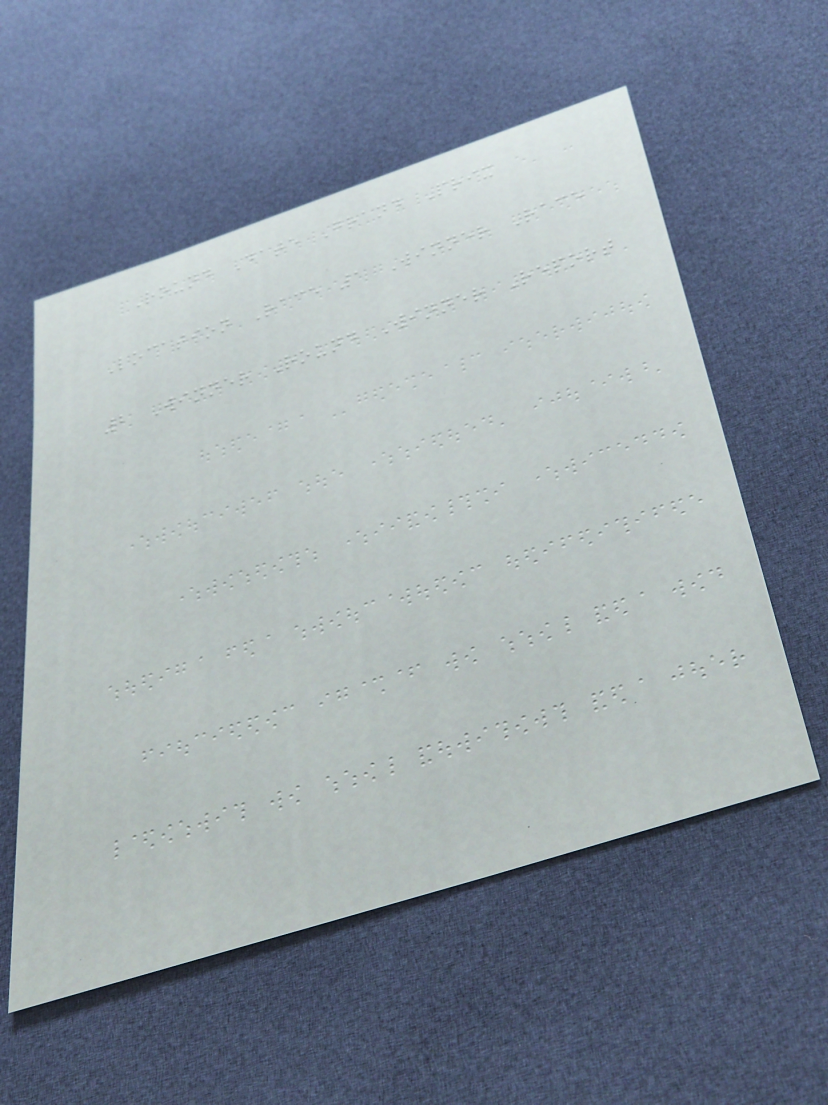Round Date Grand Prix
Location Race 1 Winner Race
2 Winner Round Winner Report
